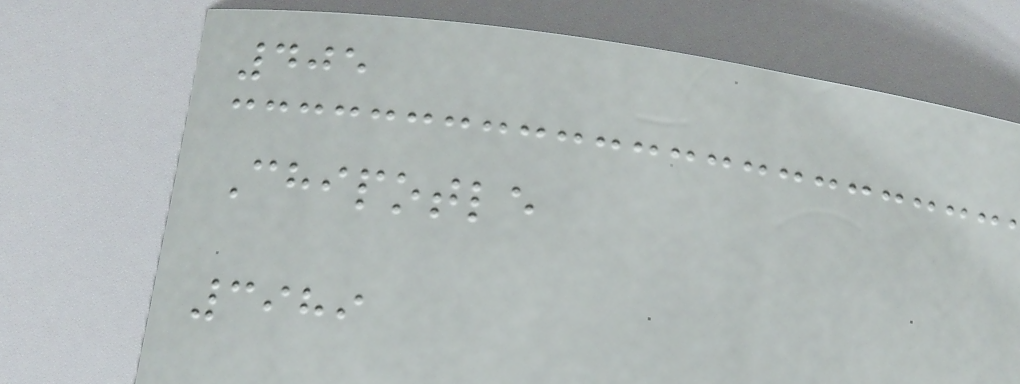405
Chipotle
3989
